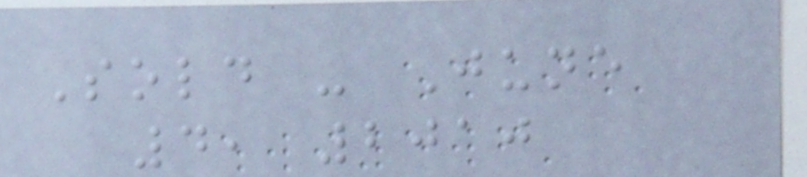Sold - June
4, 2010
